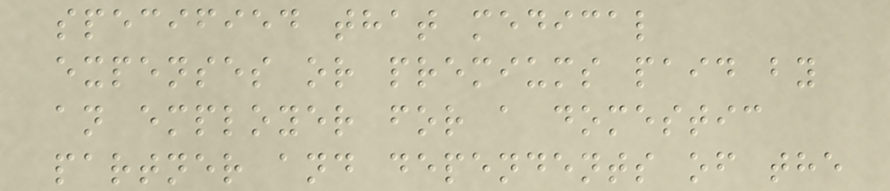specified that medical
expenses or premiums paid by
an employer for a domestic
partner and dependents of the
